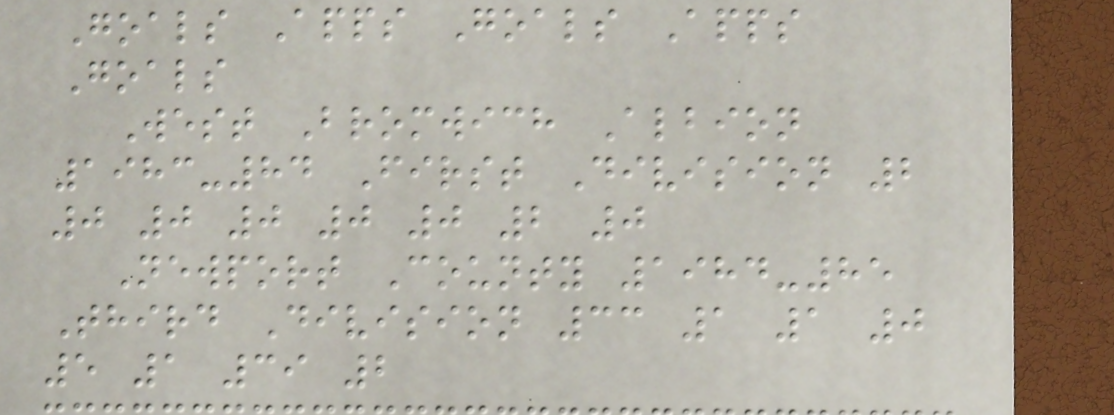Goals Apps Goals Apps
Goals
West Bromwich Albion
1983-84 First Division 2
0 0 0 0 0 2 0
Newport County 1984-85
Third Division 33 1 1 0
5 1 39 2
